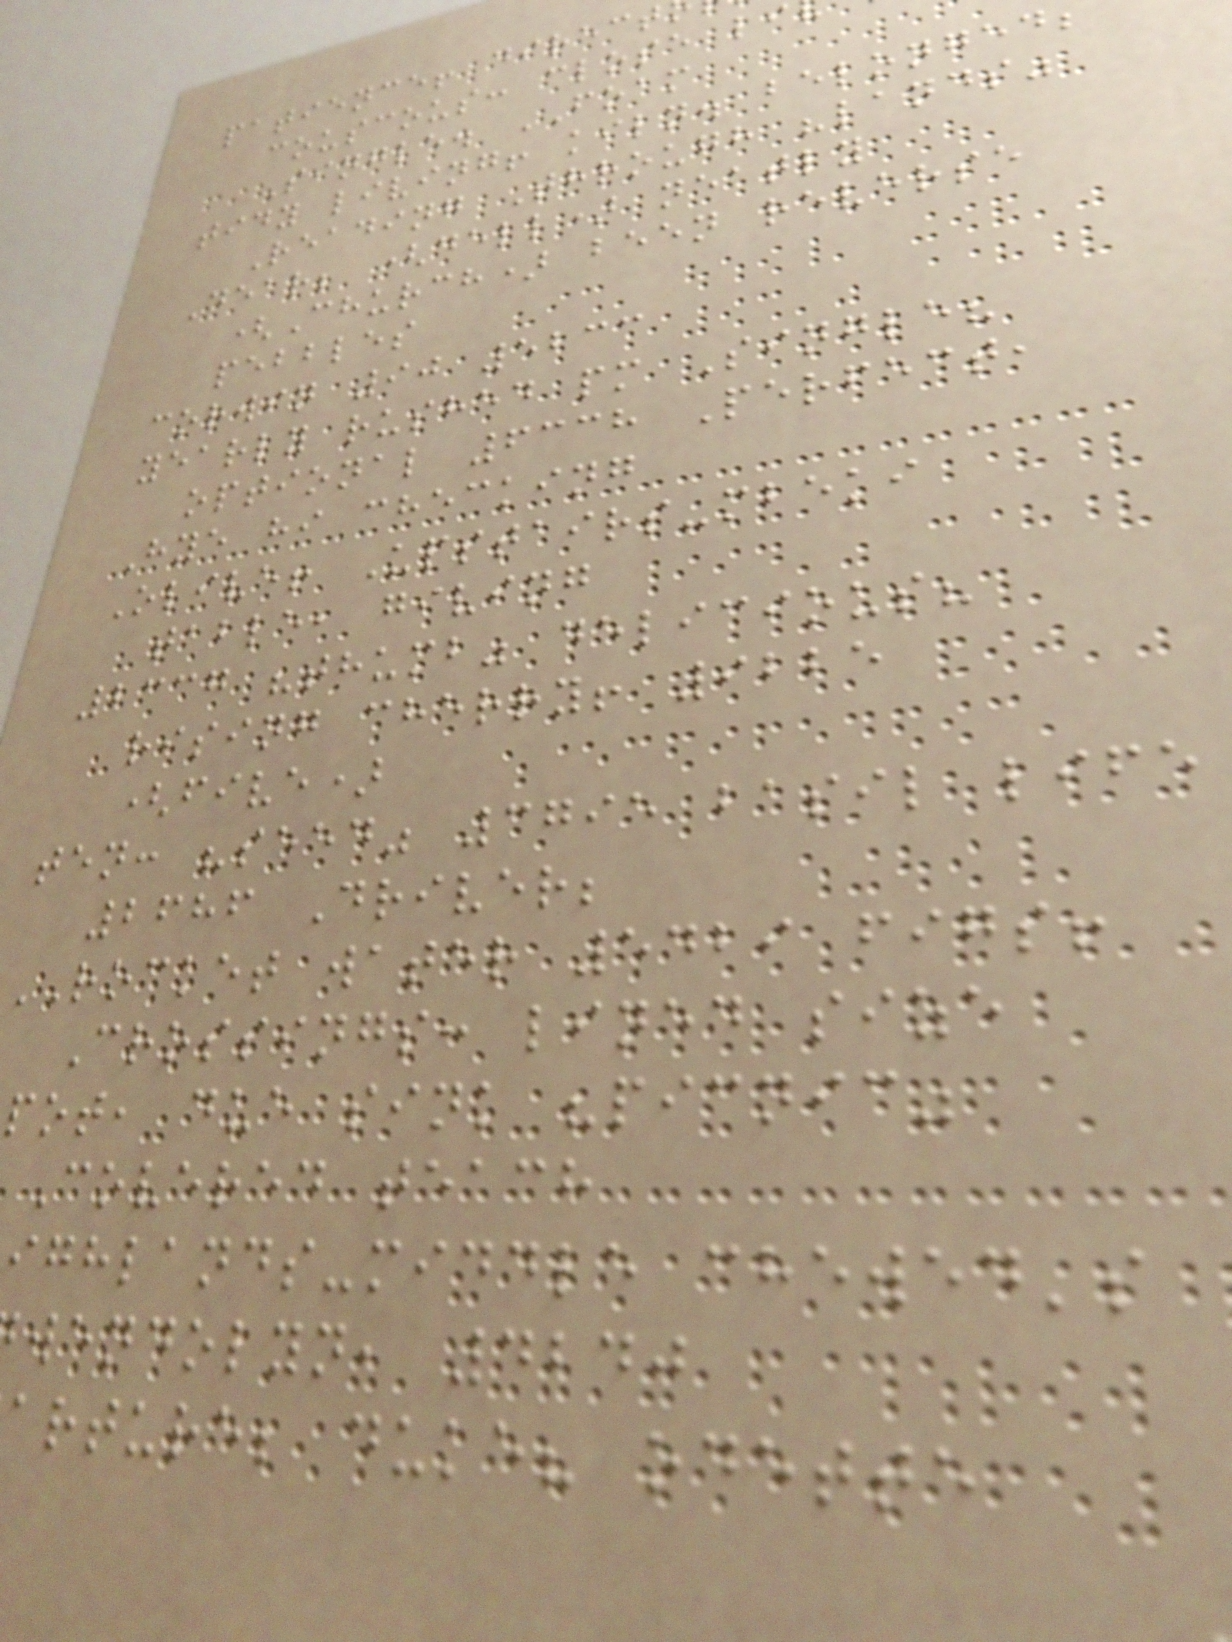patience! direct
couscous: close li
Single. FOAM
tidy living! kiln. belonged
Reading Through "lands"
Dear; (dell) neatly
(Church) been reverse
pebbles
corwin 90 5233
yearly rushed pm Single?
optional 6338 Perfect,
Hye hi checking
Olive! Upstairs-mbeki
table, giving
2337 "thumb" delicious?
rising cherry! 9225
(five)
ten: "seed" 3795 basil life
2686 Driver;
ROCKET water 5429 figs!
Crossings: lined size
pot, due sink "picnic"
Covered teach
ighlands-middle chewed's
wendolyn, 4240
arture; duke? odette
